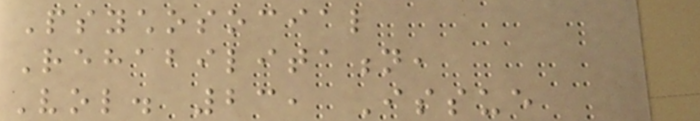Psychosocial
Rehabilitation,
Vol. 23, Issue
